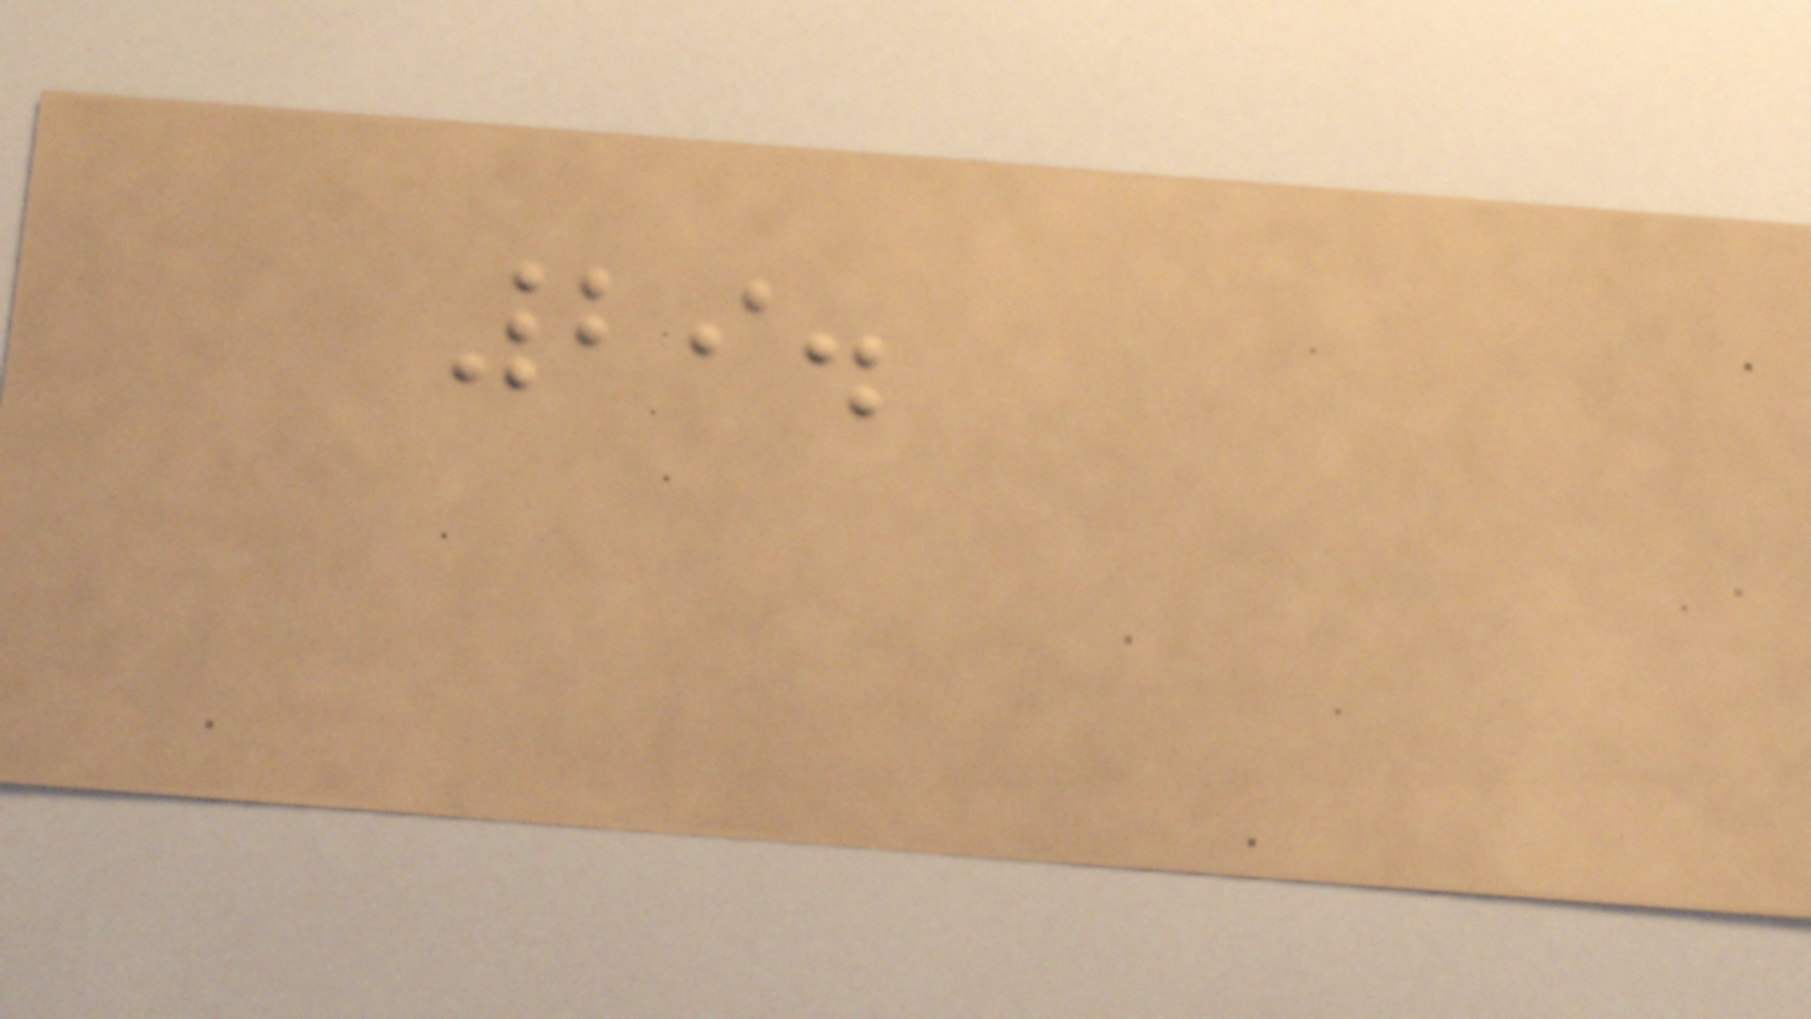29.
